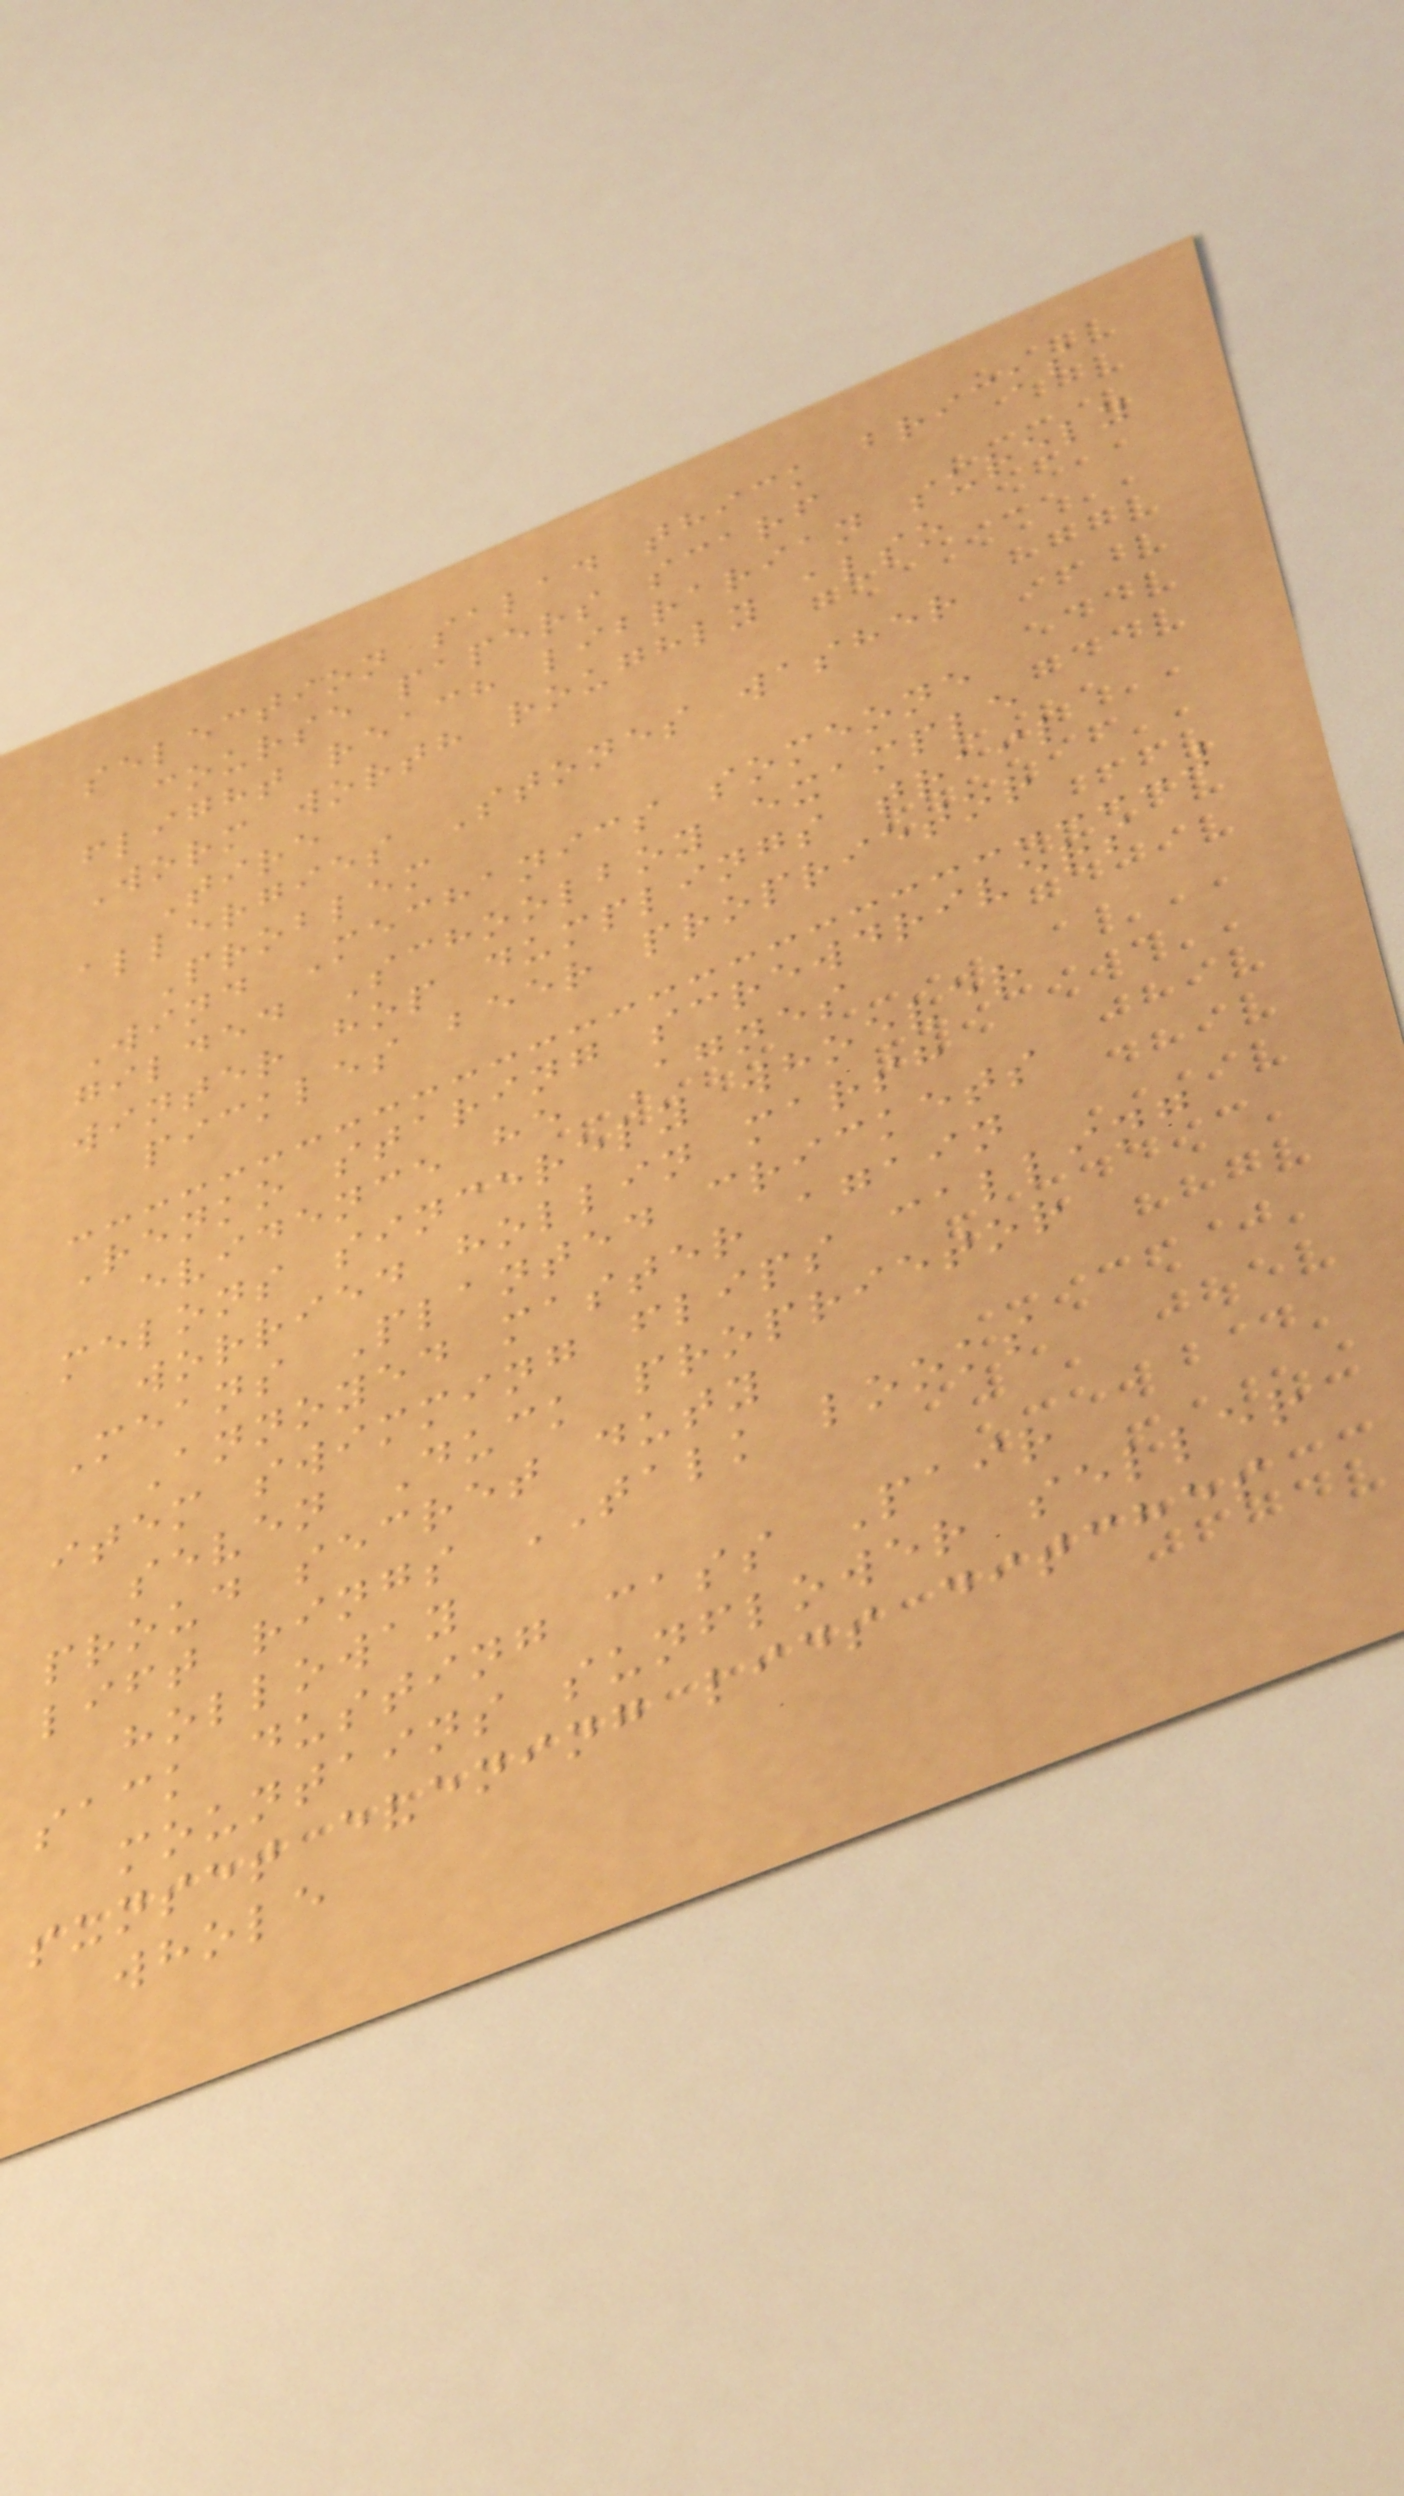selection salad thick bricks
course papers scarf
flight reach librarian surely
Worm worth roughly also
Tire
allergies Stones washer
Problem
Wind Mechanics someone
gilded Schoolboy example
winter hop dumplings trail
pickles beer proprietor
Renko staring screwdrivers
evidence he Agnes
melons sincerely whoever
worried hollin marsh
Means Planted crickets
Annoyed master again
item swimming flips calling
seven Duck proprietor
proud secret duty
lift rings TALK looks
holloway
sack dusting cass Pair
mountains sunflower seller
sunset evening lids ditches
whole
